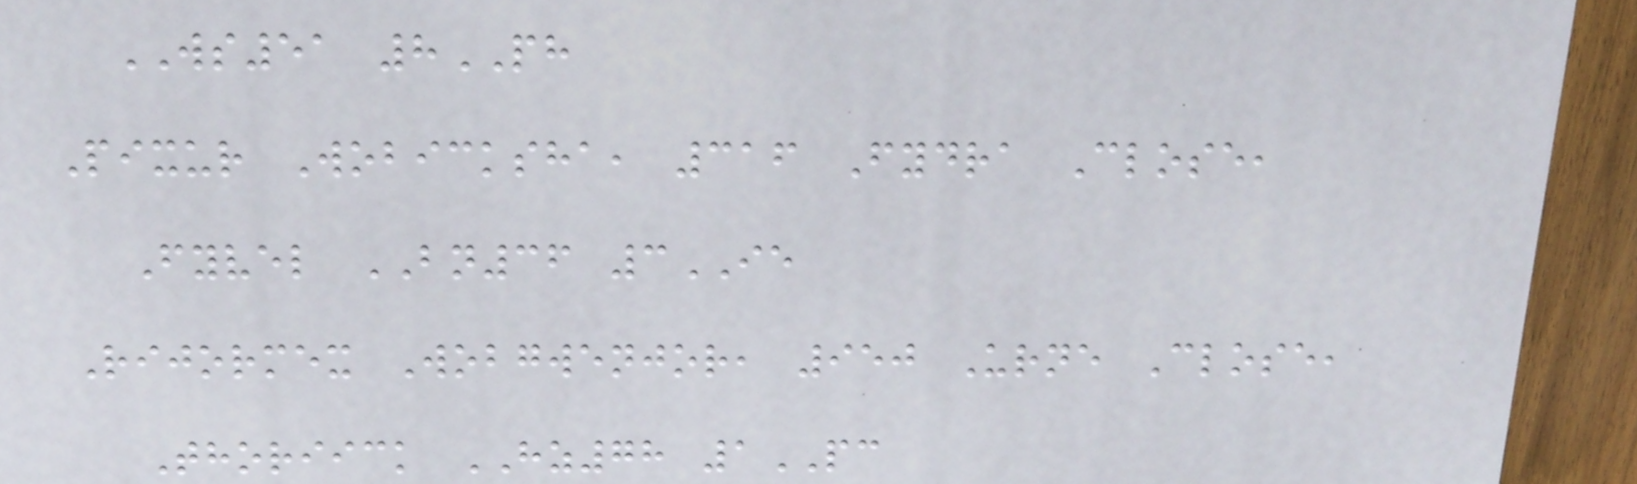WS51 8PH
Pixur Wobicksha, 316 Fydra Close,
Fyvel BN36 3IE
Rijormex Wobgwenjor, 950 Urne Close,
Thoriick HZ78 1PC
